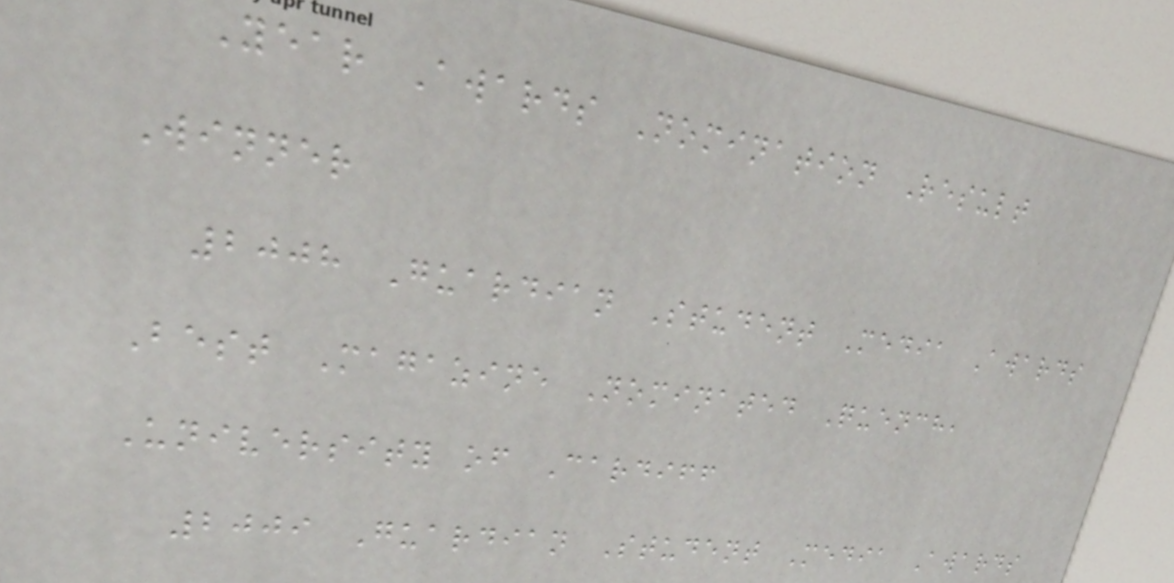Year Awards Nomination Result
Winner
2008 Guardian Student Media Awards
Best Magazine Nominated Quench,
University of Cardiff
2009 Guardian Student Media Awards
